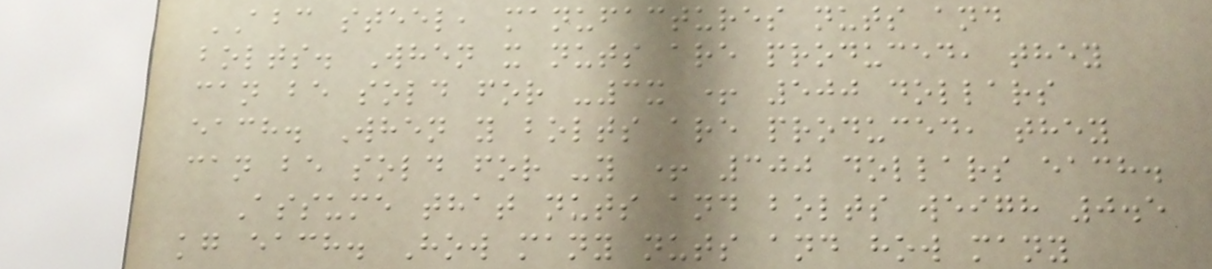ABC steel, manufactures nuts and
bolts. When x nuts are produced, they
can be sold for -3x + 500 dollars
each. When y bolts are produced, they
can be sold for -y + 300 dollars each.
Assume that nuts and bolts weigh 0.5
kg each. How many nuts and how many
